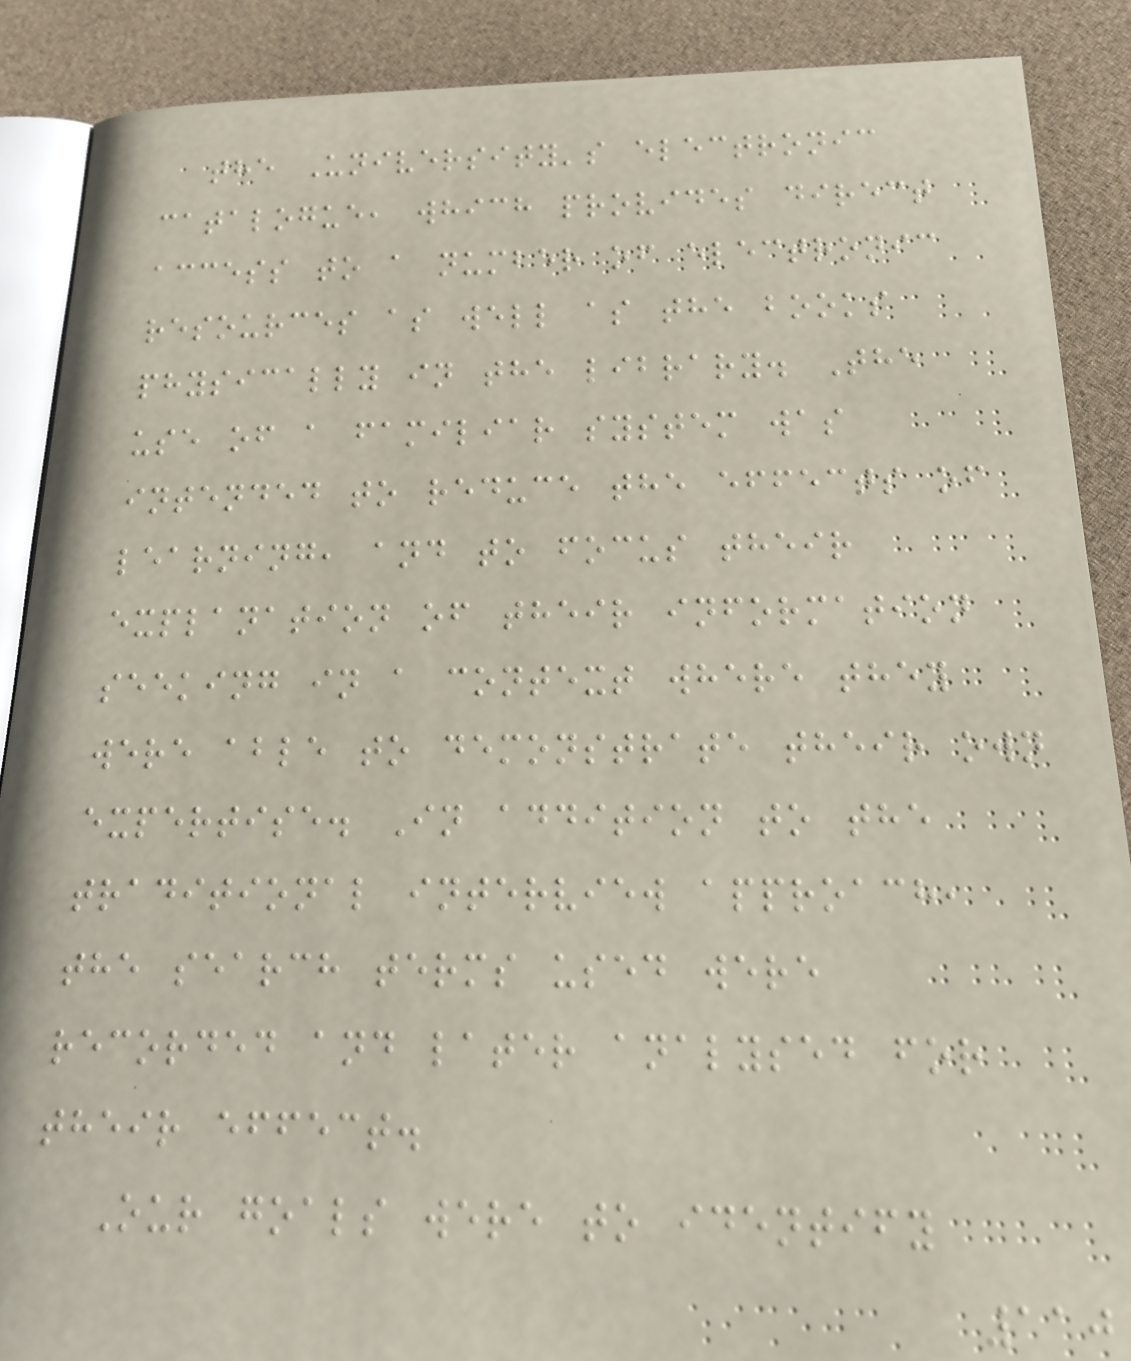the University's electronic
catalogue, which provides direct
access to a number of electronic
resources as well as the books
physically in the library. The
use of a familiar system was
intended to reduce the effects of
learning, and to focus their
explanation of their information
seeking in a context where they
were able to demonstrate their own
expertise. In addition to the
traditional interview approach,
the search terms used were
recorded and later analysed for
their effect.
Our goals were to identify
110
